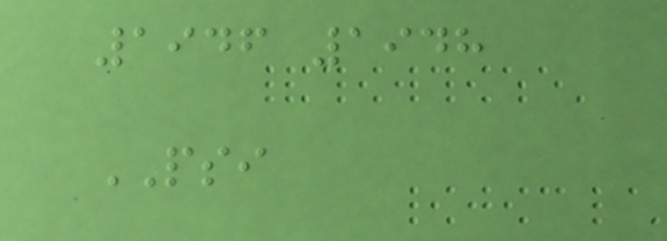1946 1948
PSI
